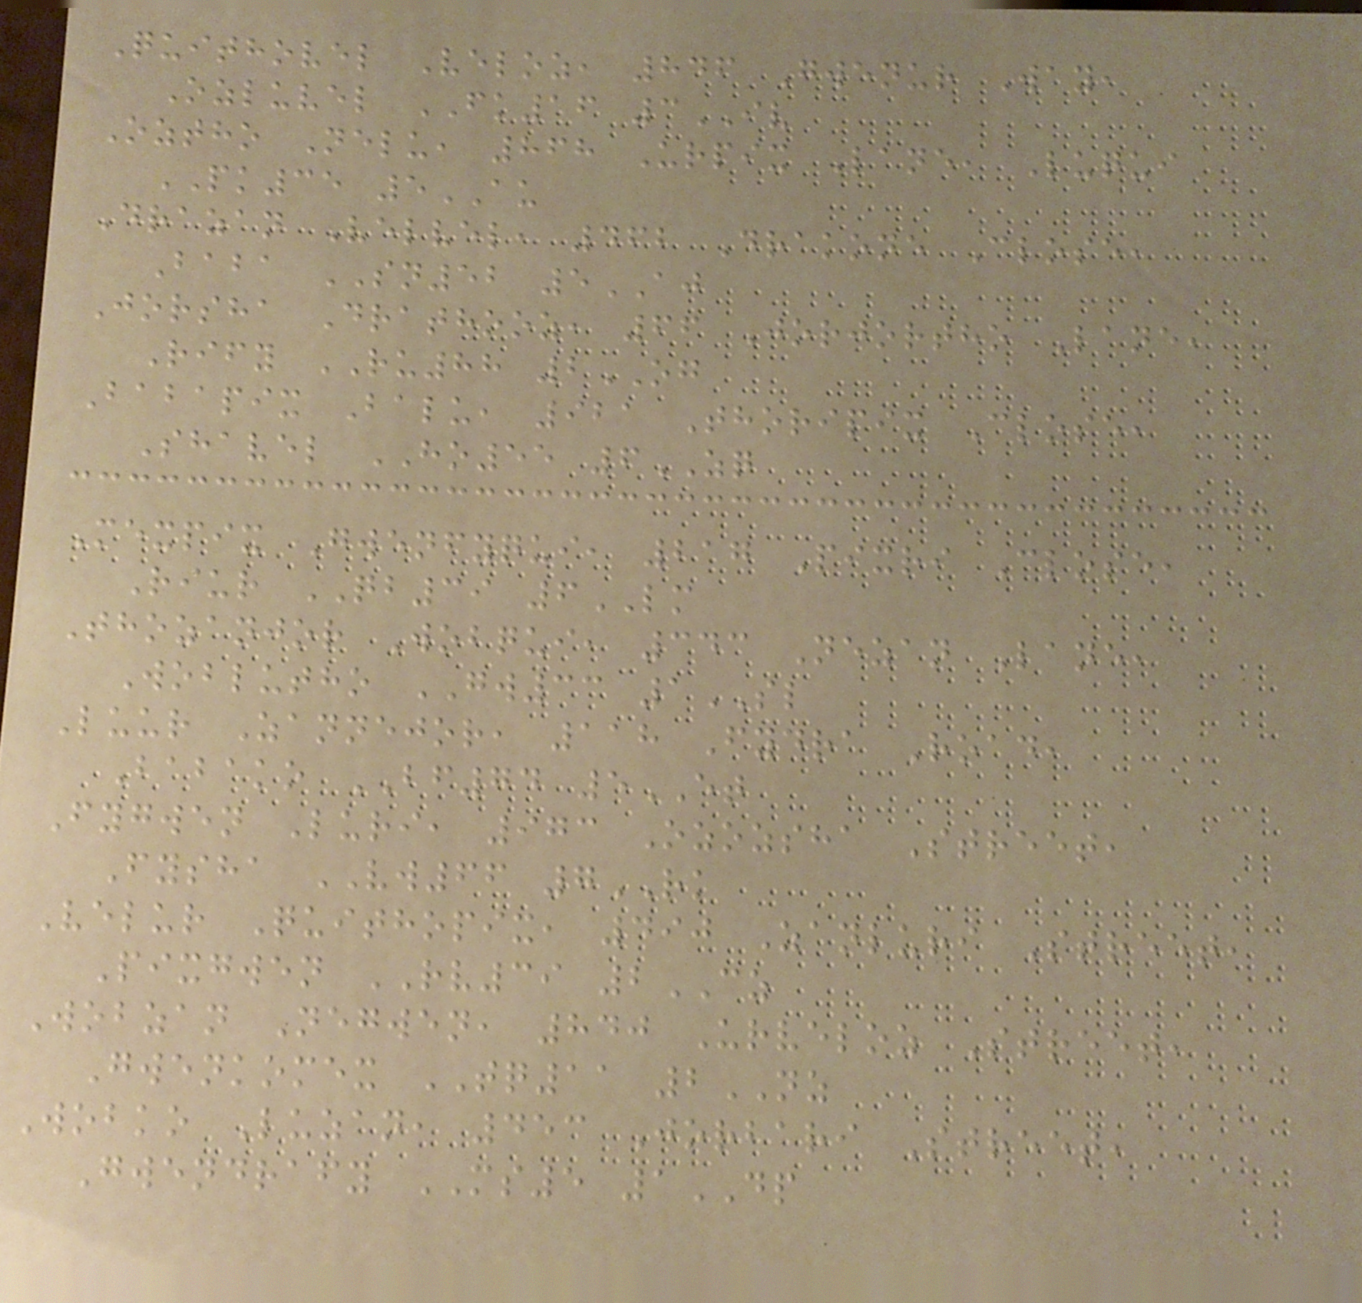Quithovel Veloz, 846 Gwenur Way,
Ozluvel FK16 3IV
Oztho Nelu, 868 Urpix Lane, Luqui
PK35 5AU
Drazan Velvel, 462 Drakone Close,
Baba SN52 5AJ
Jorsha Drathooz, 66 Jorjortho Lane,
Rify RU88 2OG
Babapix Balu, 921 Thoripix Close,
Shavel HO55 6ZQ
Mexpix Gwenfyqui, 217 Pixri Close,
Riur QB39 6LM
Thozanjor Wobqui, 343 Nezan Lane,
Woblutho GW33 1SL
Luur Zannejor, 118 Fydra Road,
Babako BF74 5ET
Fygwen Luri, 973 Ozozsha Street,
Fysha VW66 7RK
Velur Quithopix, 490 Zanluri Street,
Pixgwen RV39 2CZ
Wobzan Negwen, 840 Urveloz Street,
Gwenkomex TQ11 2NZ
Wobko Luzan, 453 Jorbari Street,
Gwendrafy MS5 1DP
